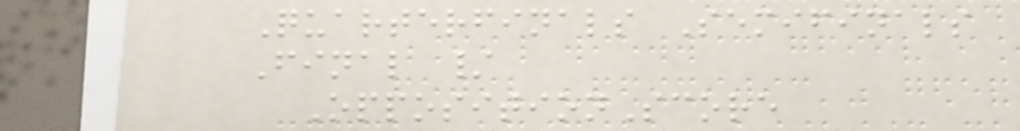Quarterfinals Semifinals
Final /
OppositionScore
